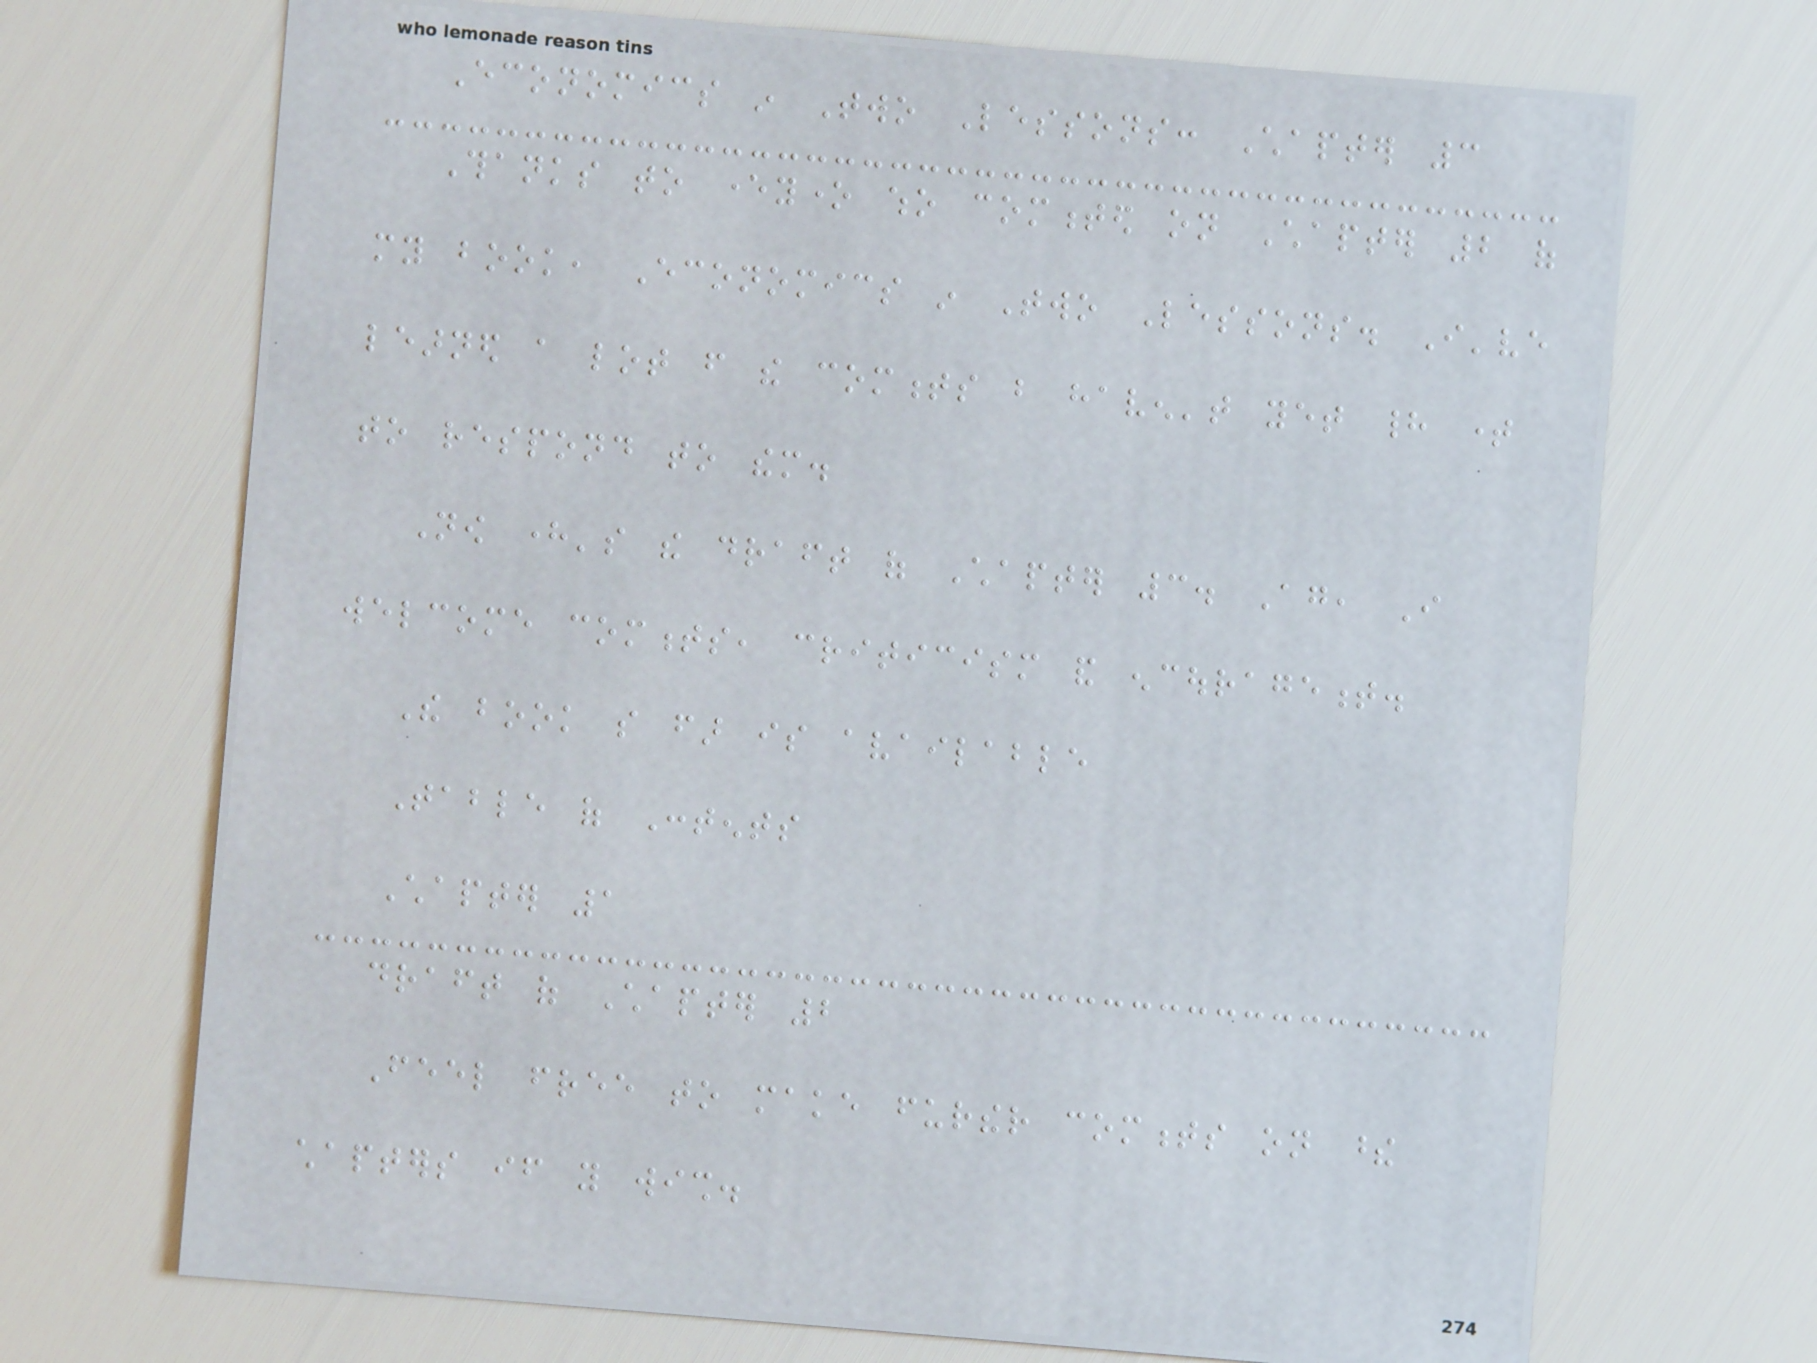Economics in Two Lessons: Chapter 3
Thanks to everyone who commented on Chapter 2 of
my book, Economics in Two Lessons. I've
learned a lot from the comments but haven't yet had time
to respond to them.
Now here's the draft of Chapter 3. Again, I
welcome comments, criticism and encouragement.
The book so far is available
Table of Contents
Chapter 1
draft of Chapter 2
Feel free to make further comments on these
chapters if you wish.
